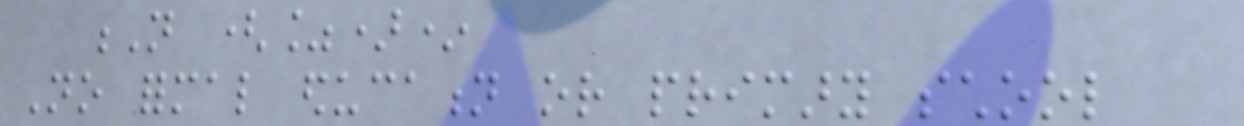N (%)*
No formal education or primary school
